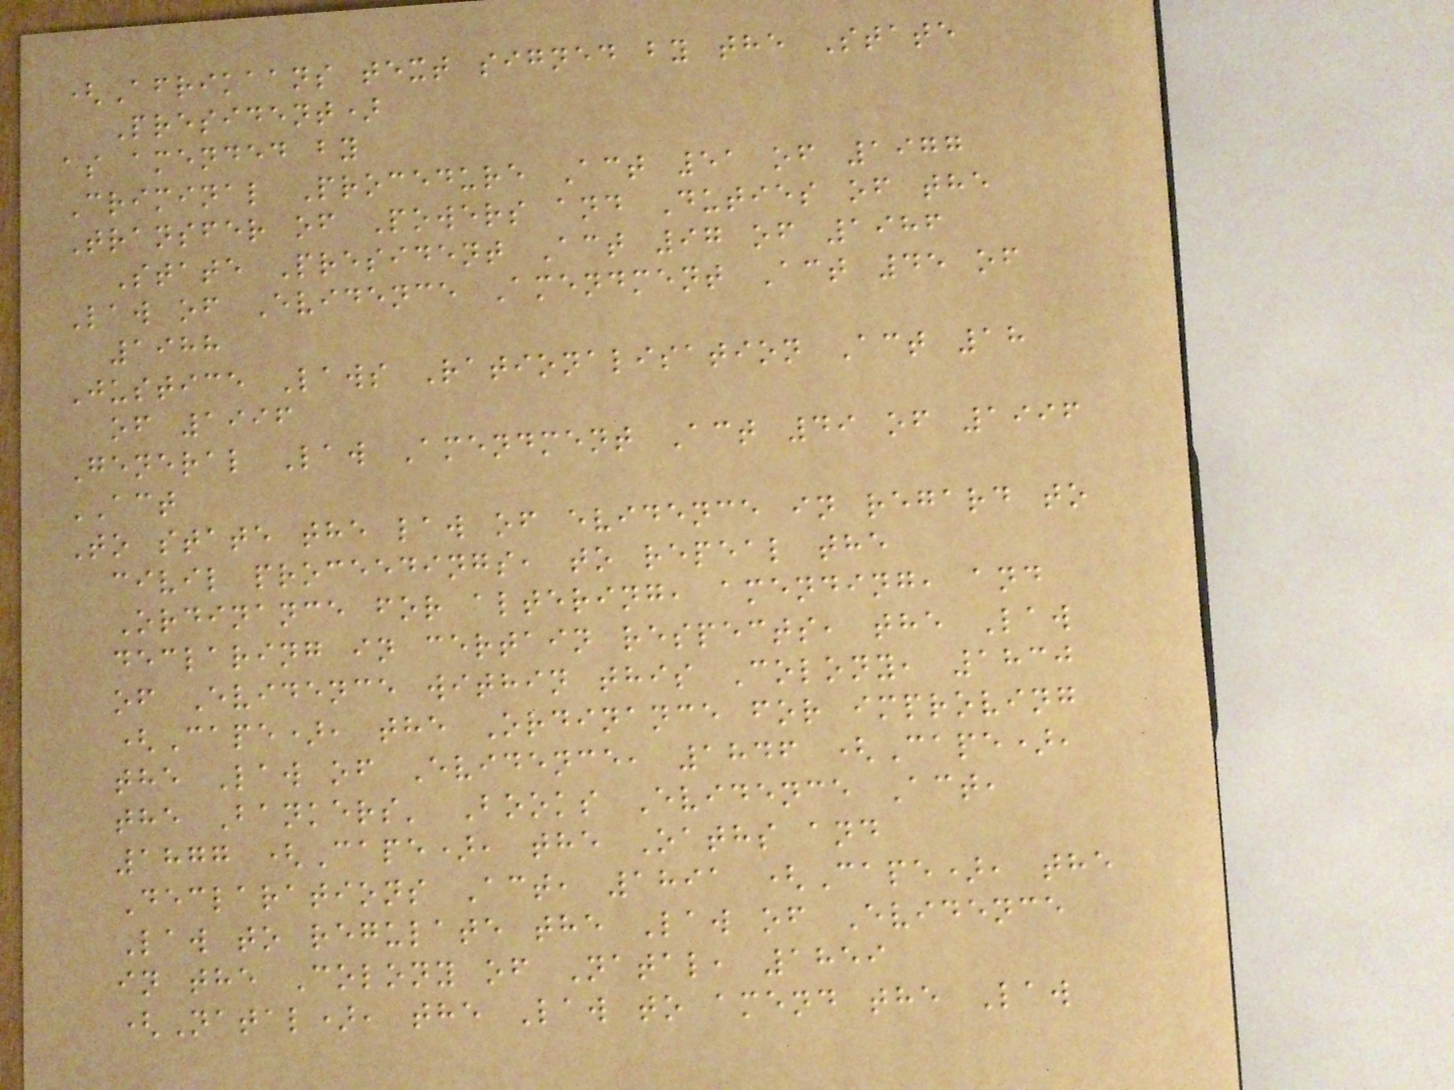(Afrikaans text signed by the State
President)
as amended by
Criminal Procedure Act 51 of 1977
Transfer of Powers and Duties of the
State President Act 97 of 1986
Law of Evidence Amendment Act 45 of
1988
Justice Laws Rationalisation Act 18
of 1996
General Law Amendment Act 49 of 1996
ACT
To state the law of evidence in regard to
civil proceedings, to repeal the
Ordinance for altering, amending, and
declaring in certain respects, the Law
of Evidence within this Colony, 1830
(Cape), the Ordinance for improving
the Law of Evidence, 1846 (Cape),
the Bankers' Books Evidence Act,
1877 (Cape), the Oaths and
Declarations Act, 1891 (Cape), the
Law to regulate the Law of Evidence
in the Colony of Natal, 1859
(Natal), the Law to amend the Law
